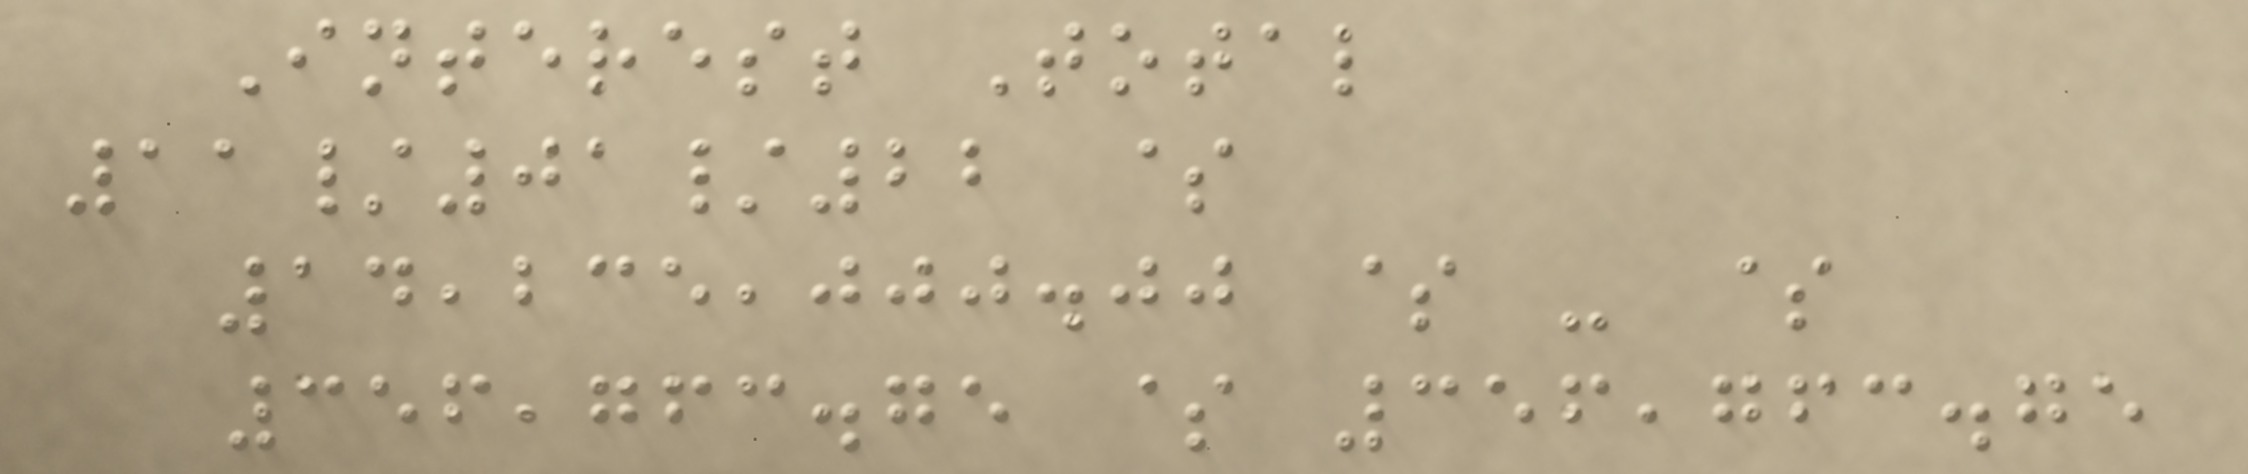Interest Total
11/01/22 $
14,235,000.00 $ - $
356,763.75 $ 356,763.75
